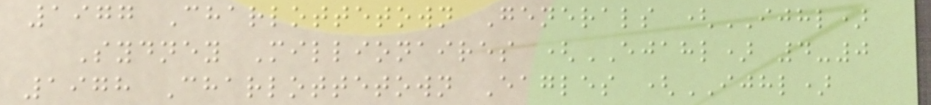1977 Charlottetown Generals (IJHL)
Sydney Millionaires (EJAHL) 4-0
1978 Charlottetown Eagles (IJHL)
